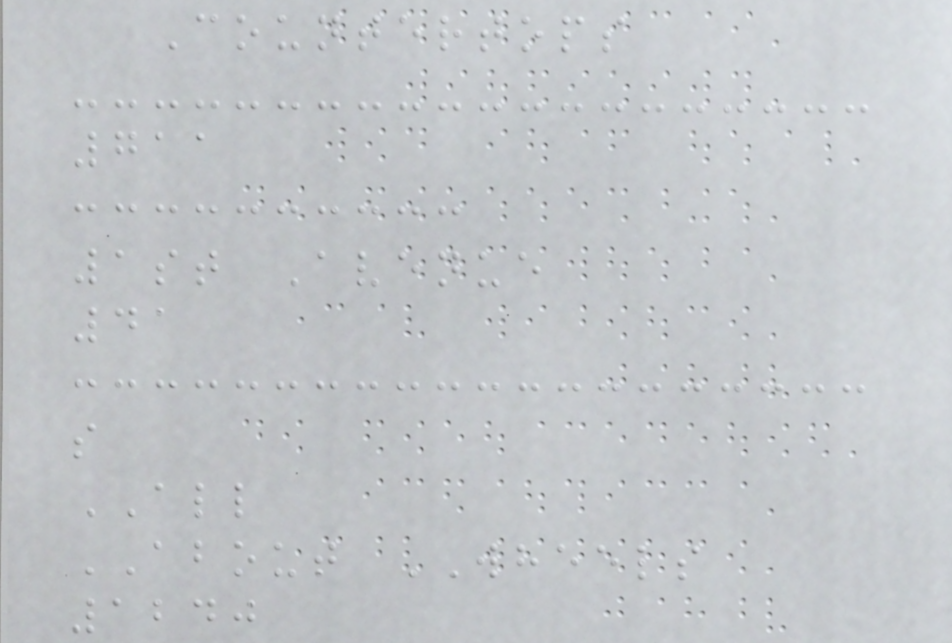Countertops
711
1st Avenue
41
s
ALL
ABOUT WHEELS
1240
